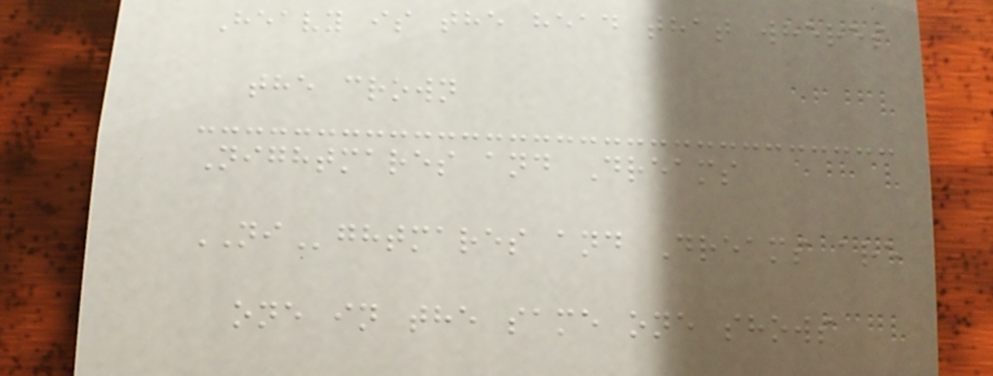Heavy is the head that wheres
the crown
Nightmares and Dreams
NIghtmares and Dreams are
one in the same one shows
